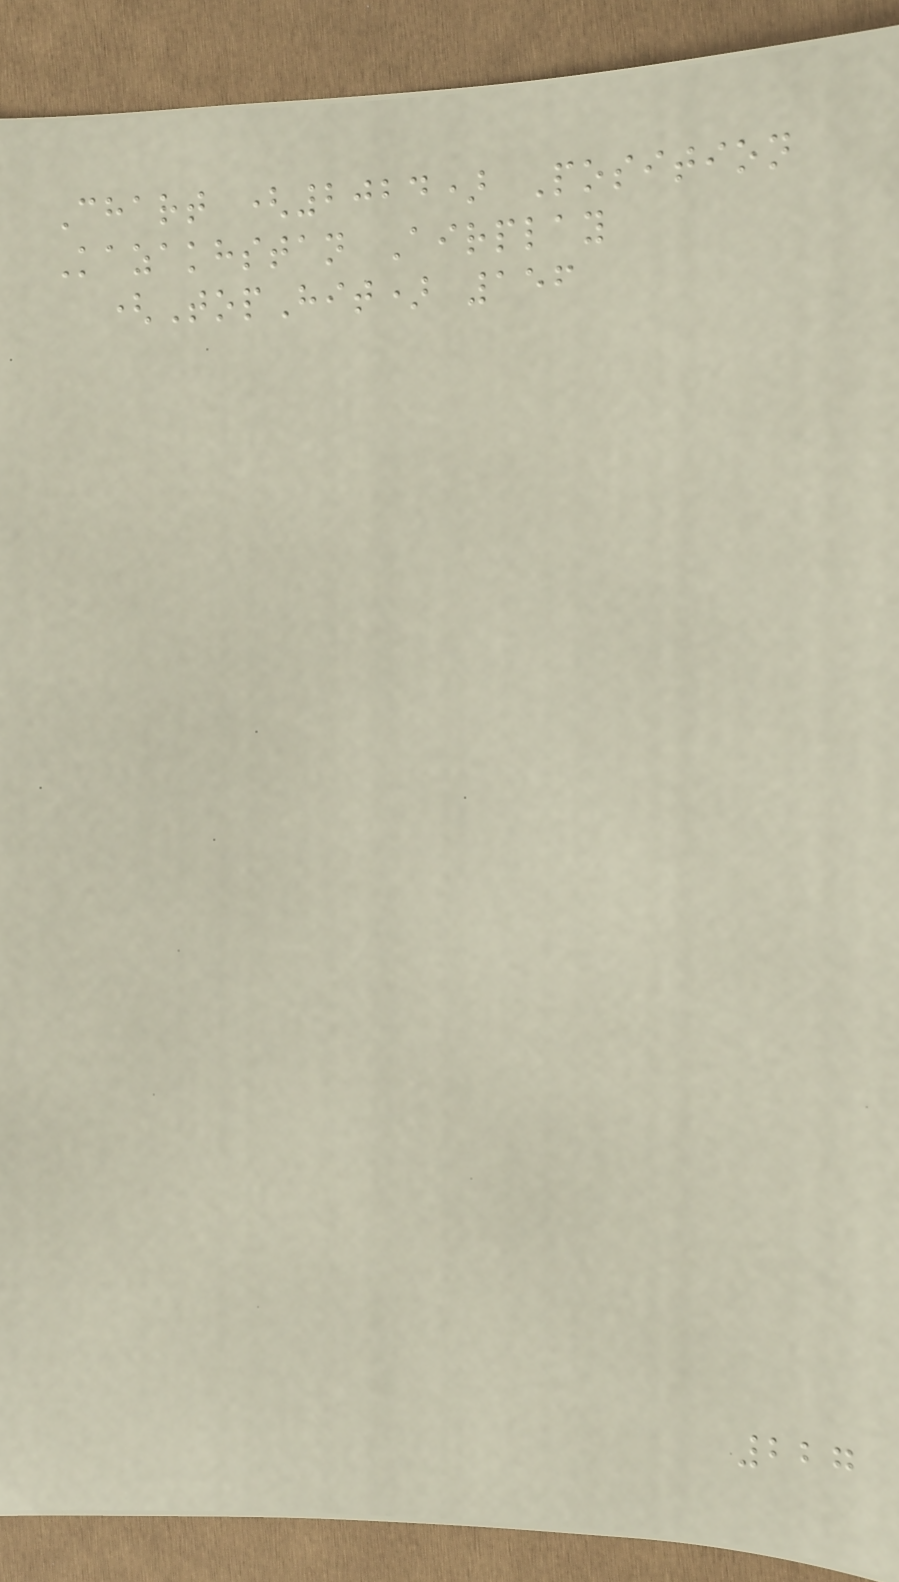Chart (2024) Position
Kazakhstan Airplay
(TopHit) 156
227
